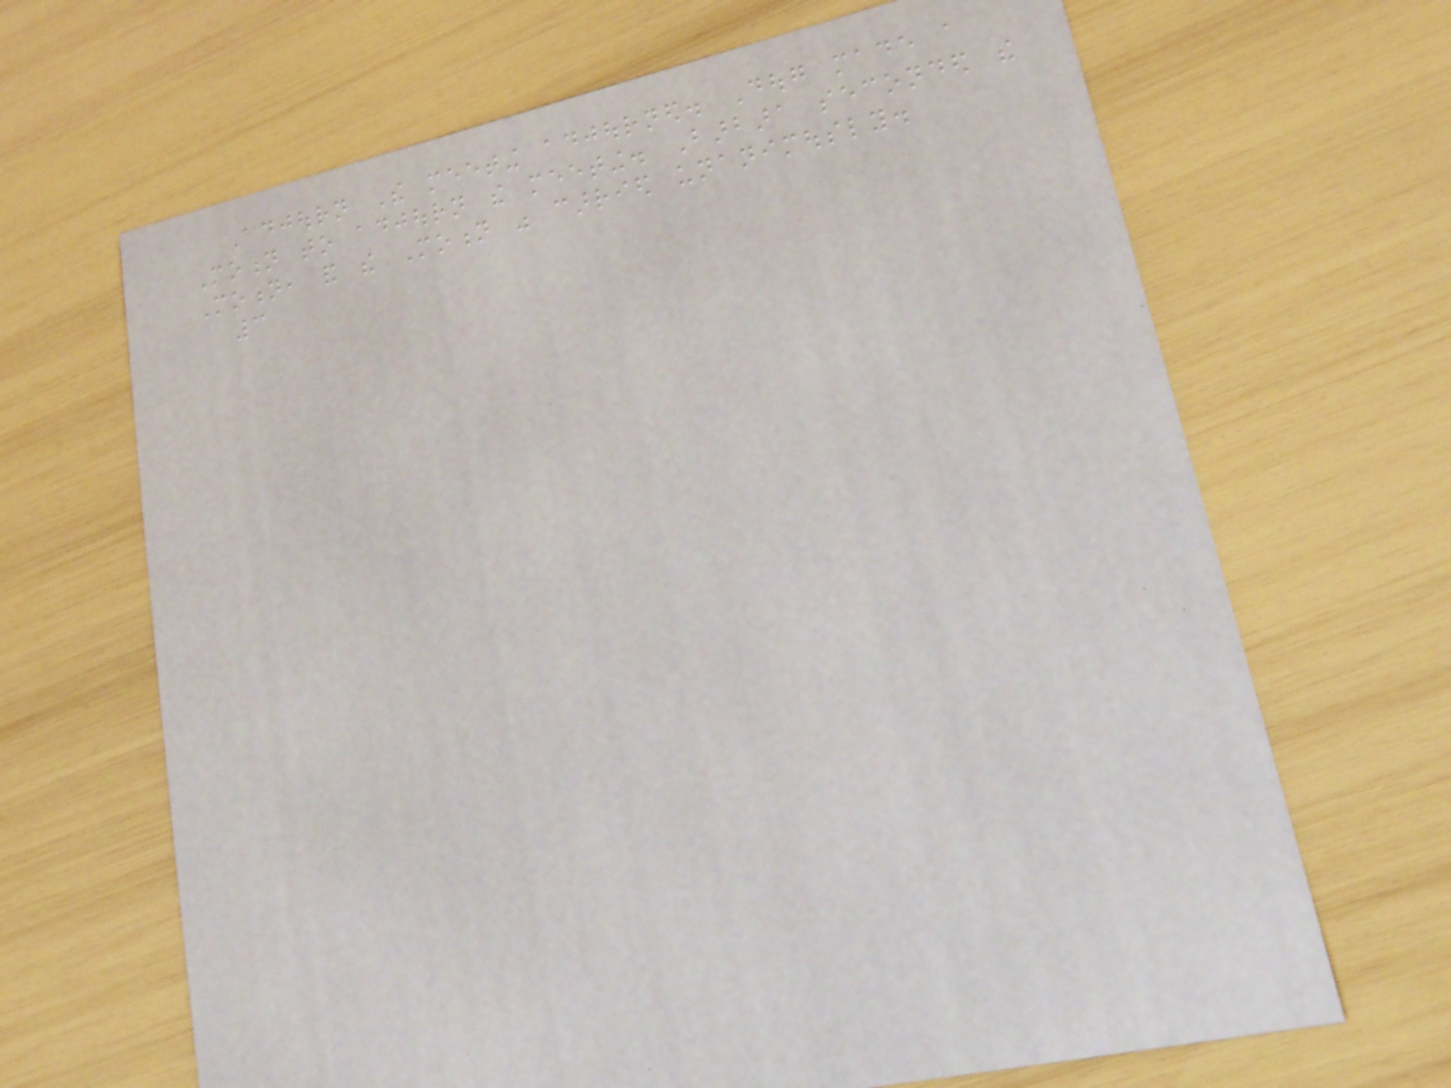Adjourn The meeting adjourned. Doug made a
Motion to adjourn the meeting. Barbara seconded the
Motion, and the Motion was carried unanimously.
3
